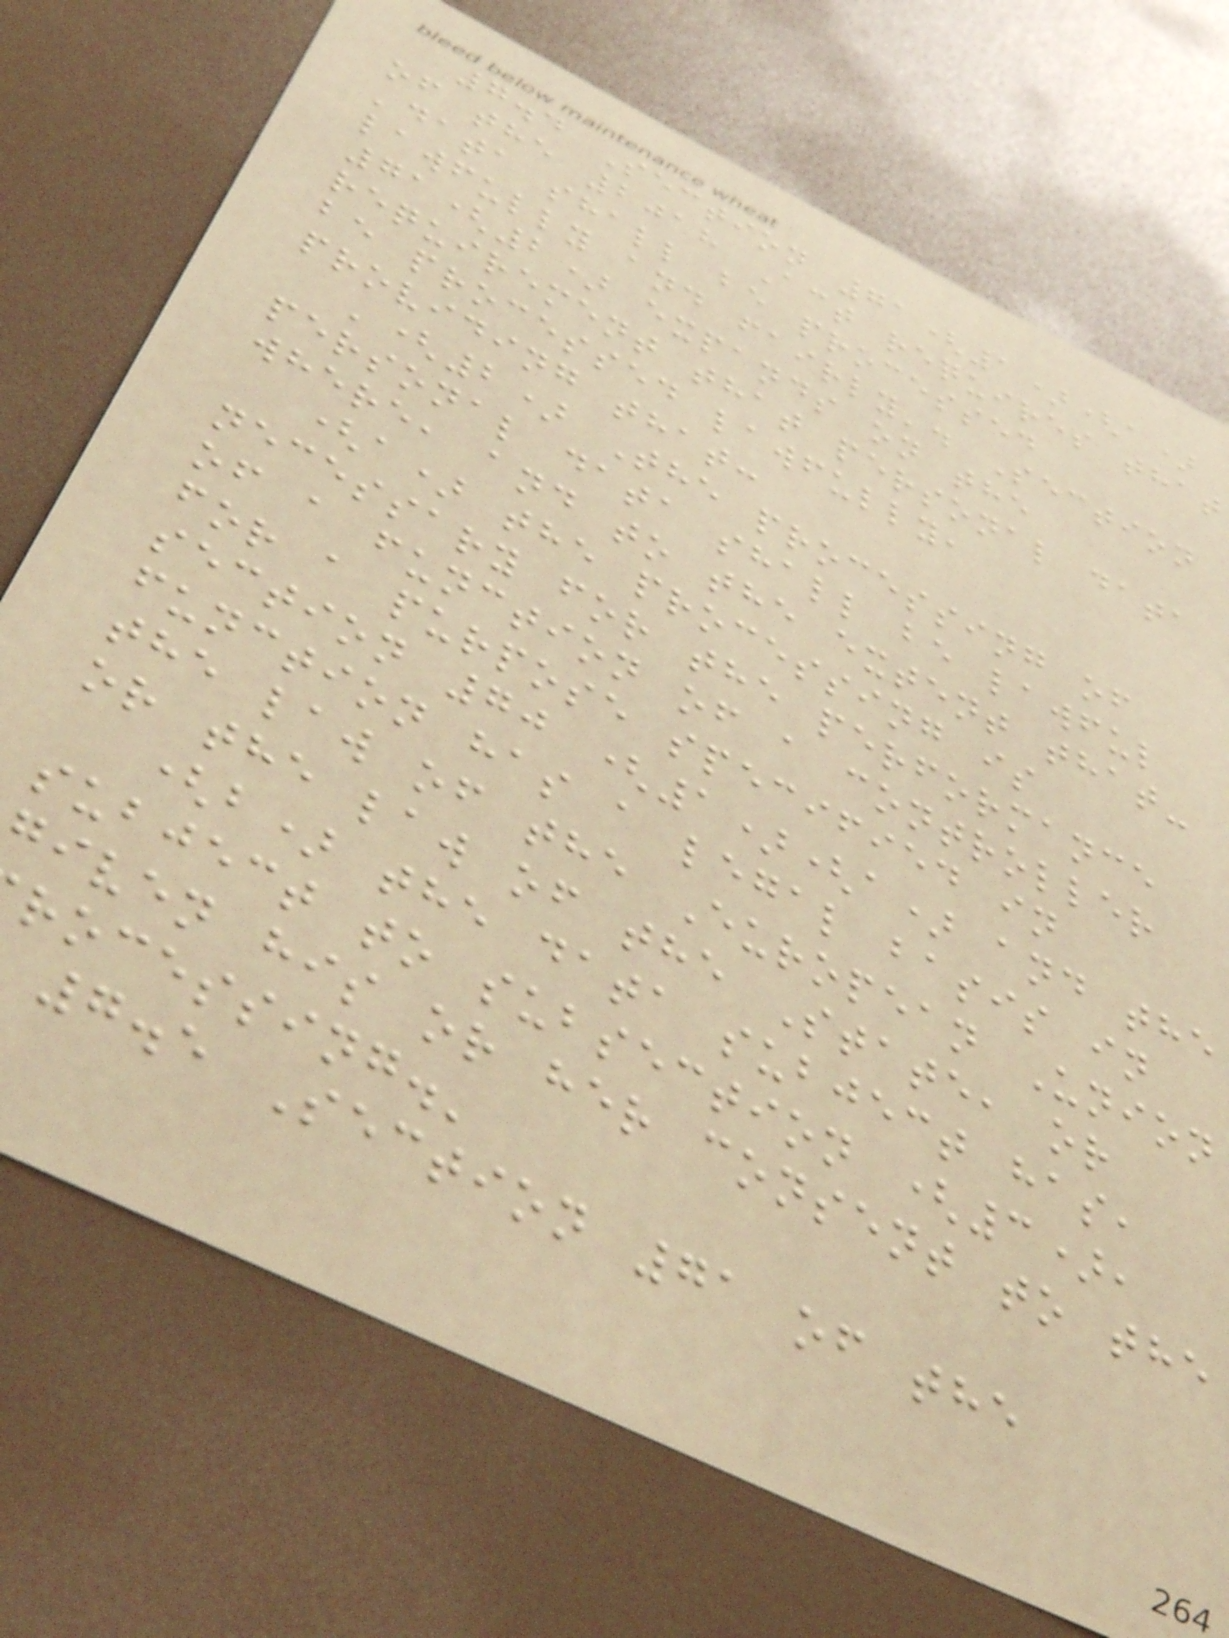7.4 Section 71(1)(a)
of the 2018 Act requires that
'data shall be processed
lawfully and fairly'. Section
71(2) expands on the
requirement that personal data
be processed lawfully,
providing that:
'(2) The processing of
personal data shall be lawful
where, and to the extent that-
(a) the processing is
necessary for the performance
of a function of a controller
for a purpose specified in
section 70 (1)(a) and the
function has a legal basis in
the law of the European Union
or the law of the State, or
(b) the data subject has,
subject to subsection (3),
given his or her consent to the
rocessing.'
7.5 Section 71 of the
